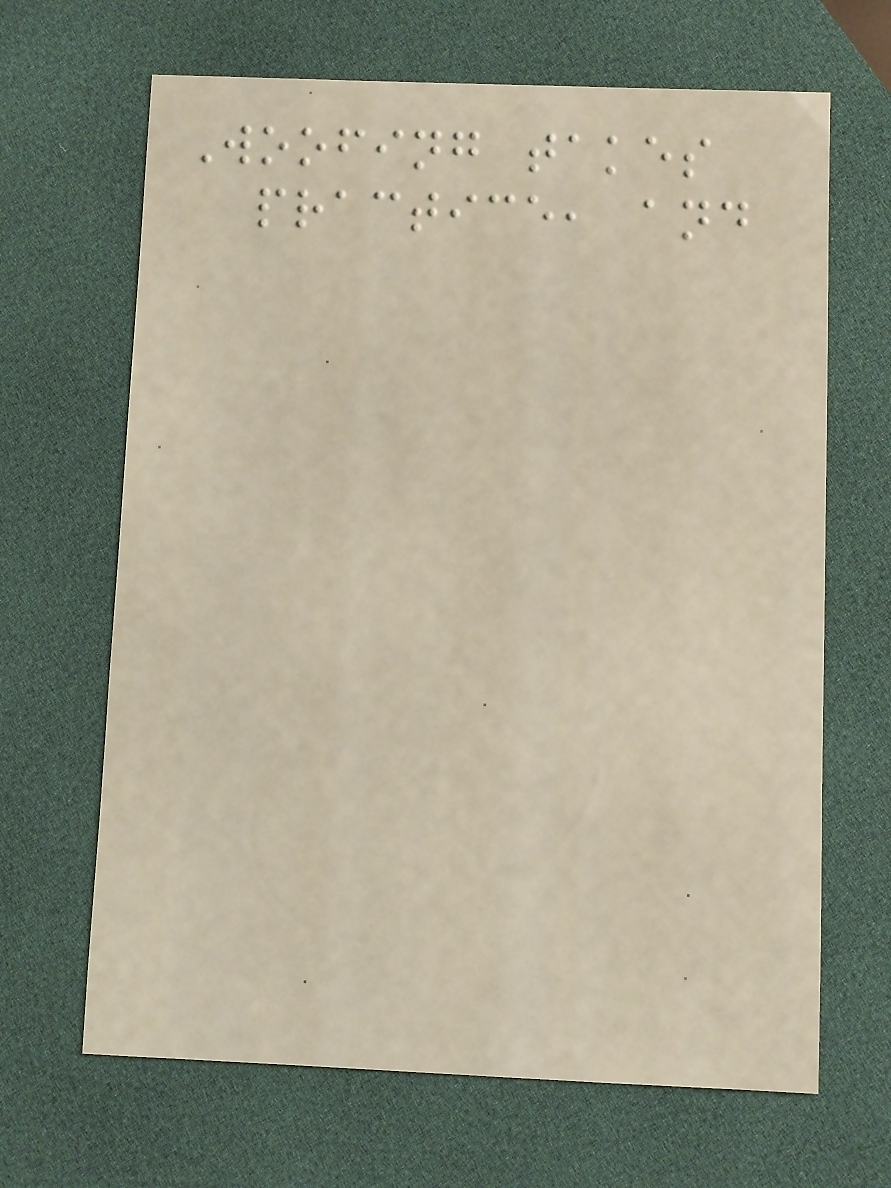Woofing takes
practice, and
